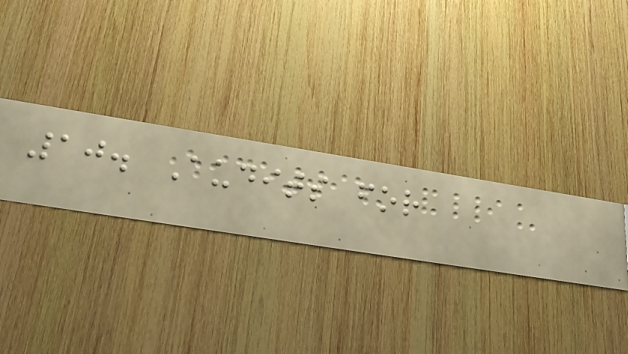10. Audits for
